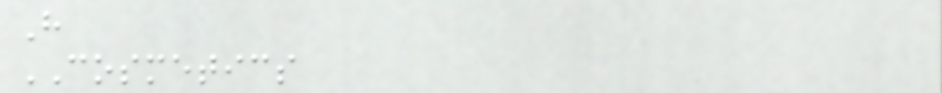H
COSMETICS
